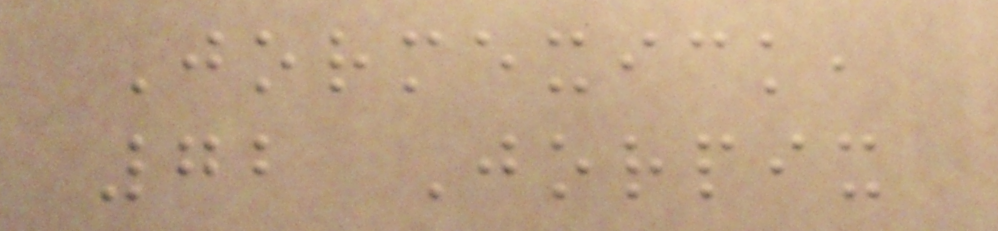Jormexick,
72 Jorpix
